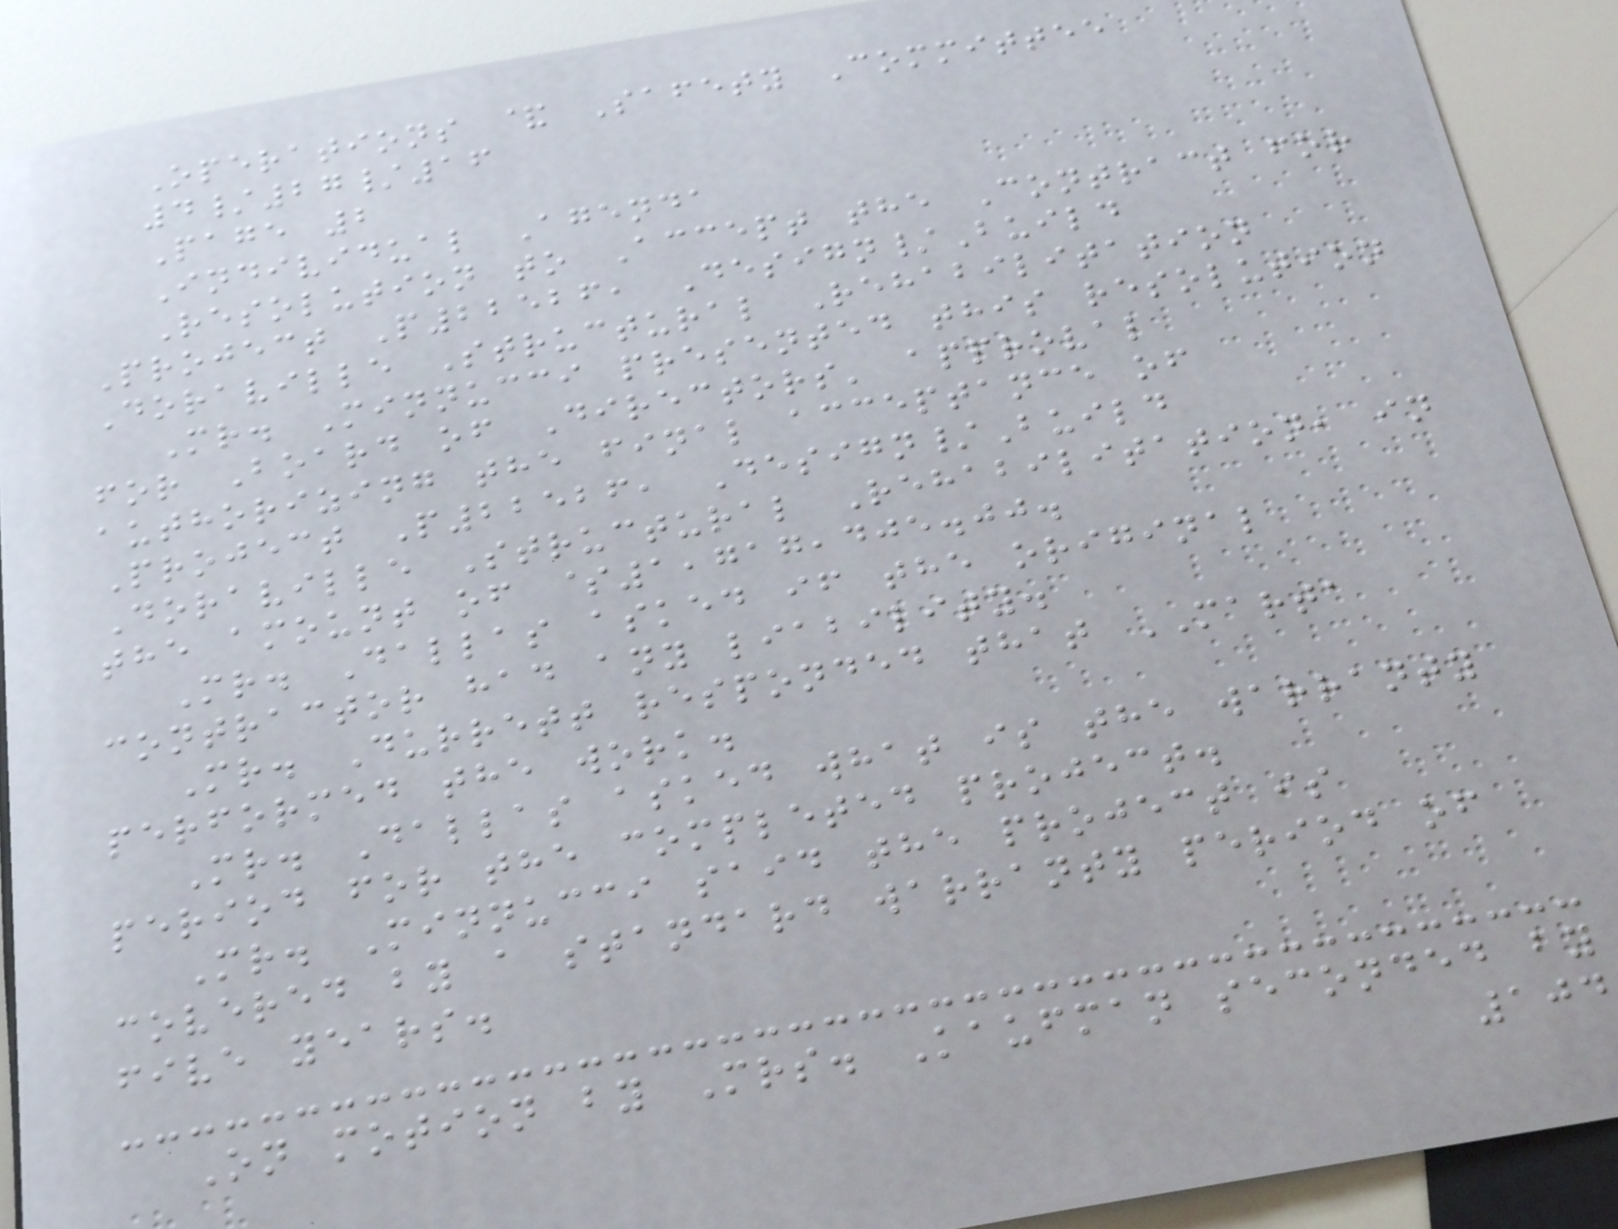Operations & Safety Committee
4/27/16
Page 2
Individual Agenda
Resolution to Accept the Contract for
Project P22526, Design/Build
Doraville Structural Rehabilitation
Mr. Minnucci presented this resolution
for Board of Directors' approval
authorizing the final acceptance of
Project P22526, Design/Build
Doraville Structural Rehabilitation, in
the amount of $1,717,405.00.
Mr. Dallas asked if the original
contractor had any liability.
Mr. Durrett responded that MARTA
performed the work.
Mr. Dallas asked what is the warranty
period for the completed project.
Mr. Minnucci said the project is
covered by a standard warranty period of
five years.
On motion by Mrs. Kaufman seconded by
104
